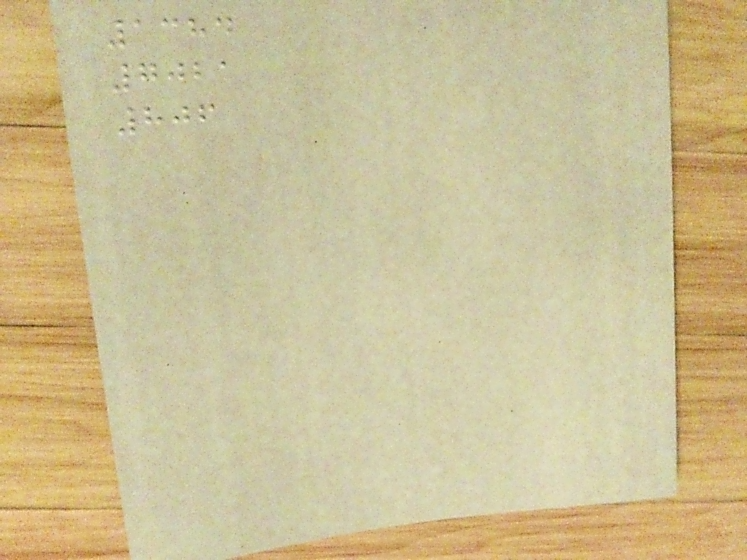1384
7021
806
